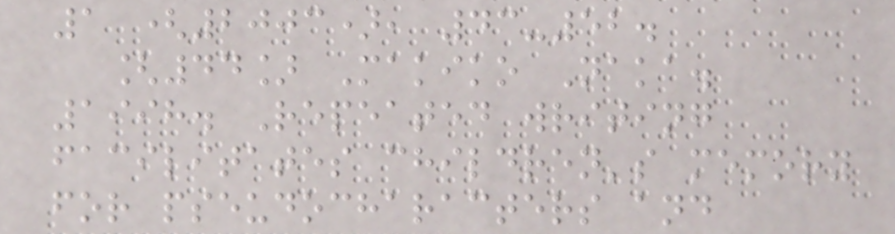1 (2003), 43-52.
[44] Makiko Naka.
1998. Repeated writing
facilitates children's memory
for pseudocharacters and
